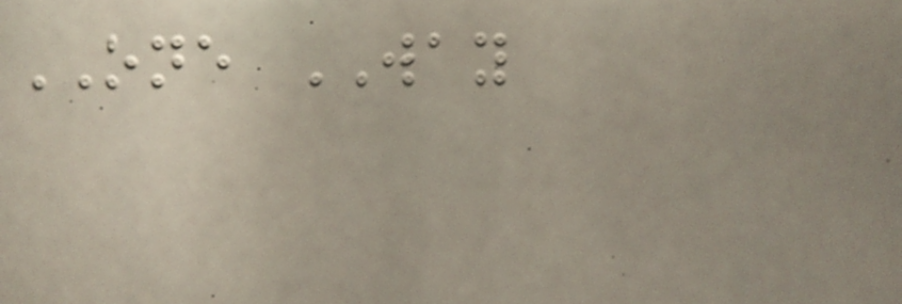ONE WAY
